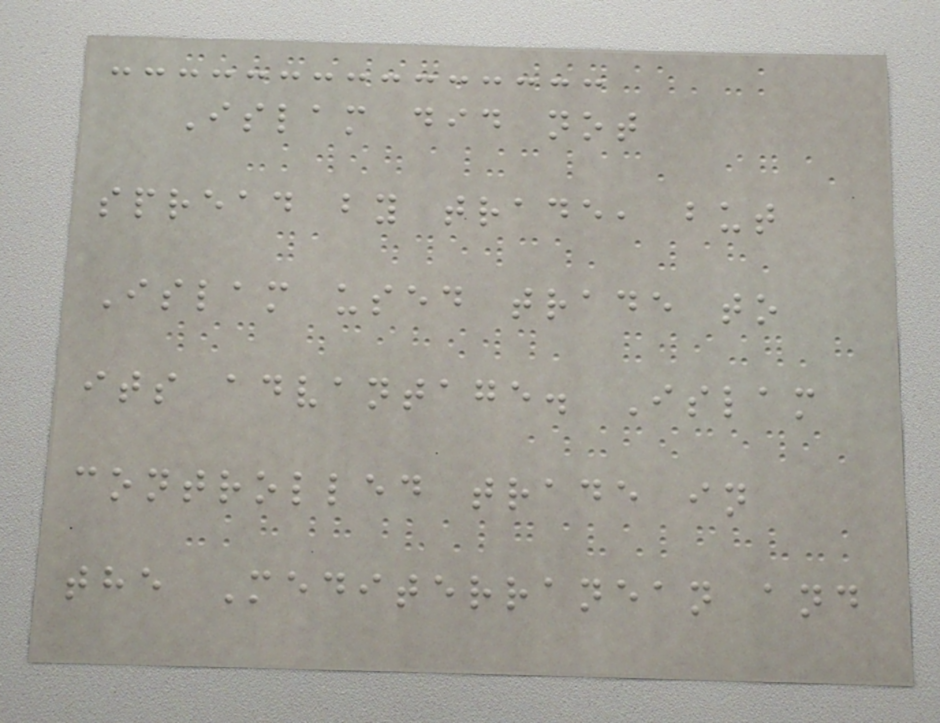Islam did not
spread by trade, but
Islam used trade to
its advantage. Islam
controlled trade in
the Mediterranean and
